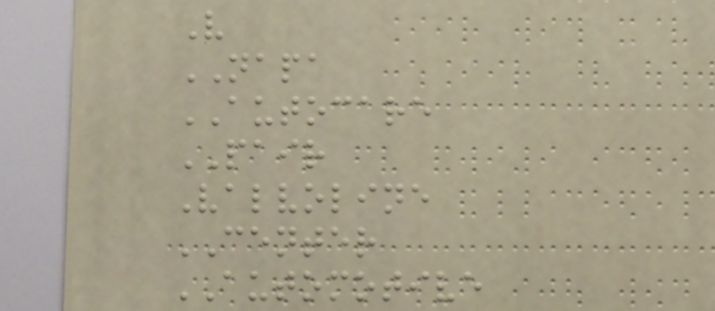V
NAPA
AUTOCARE
PAIR
Valvoline
CENTER
AUTOMOTIVE
